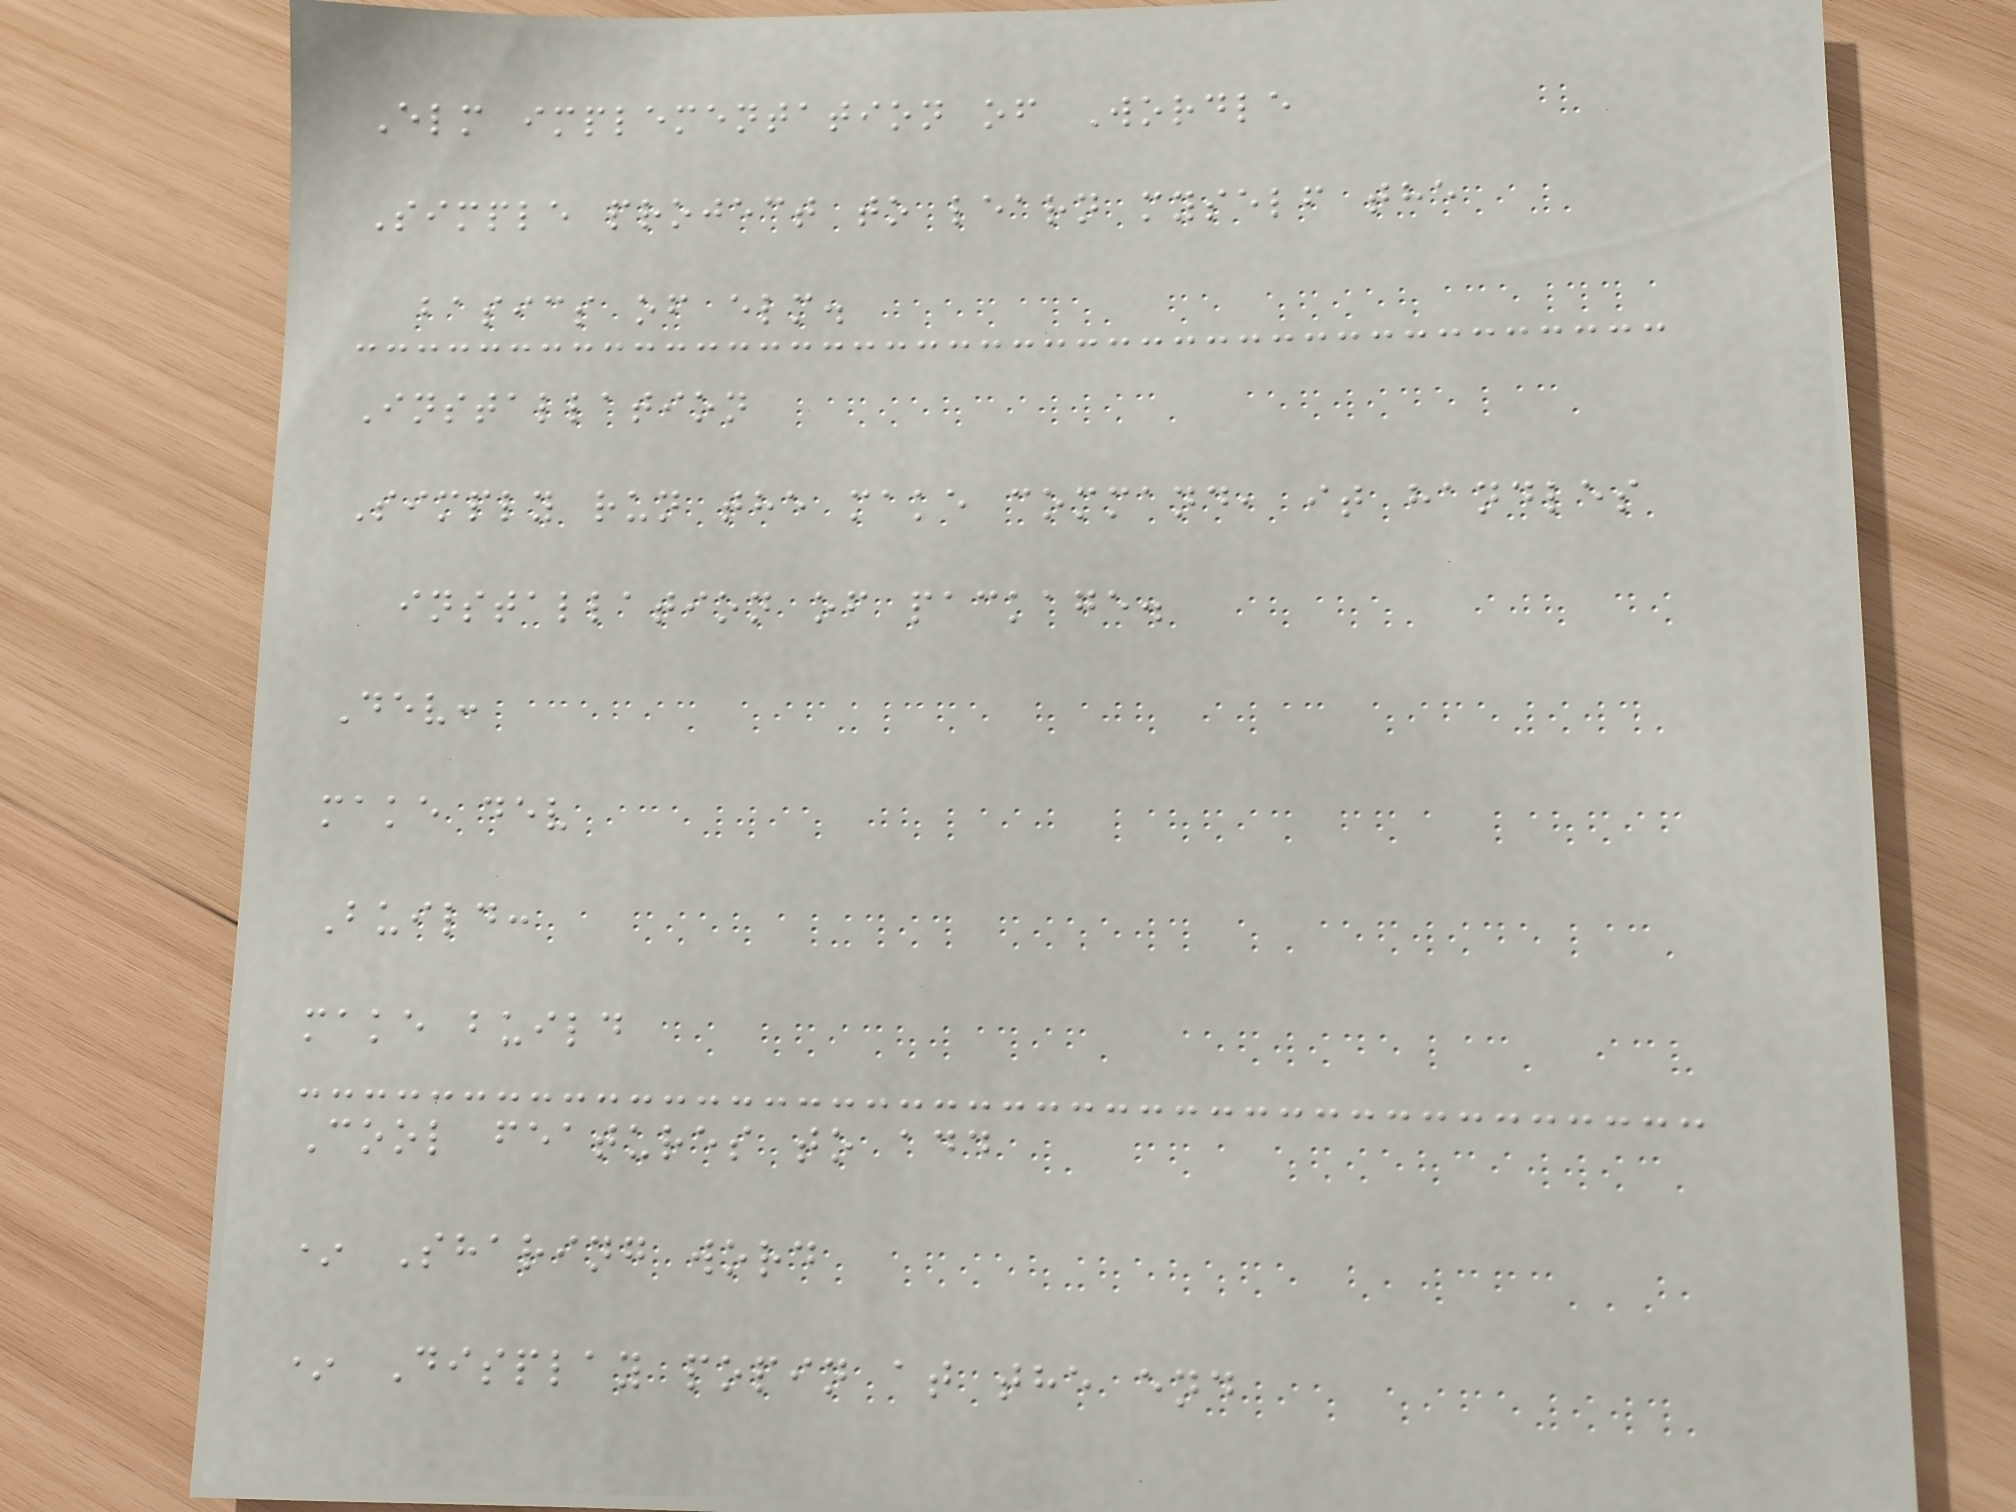Elm implementation of Wordle
Simple project to learn myself the
basics of elm.
Installation
Simply run the make command, it handles
installation of package.
Dev:
make dev
Build:
make build
Cool features to add
* Sharing word
* Display popin at the end
